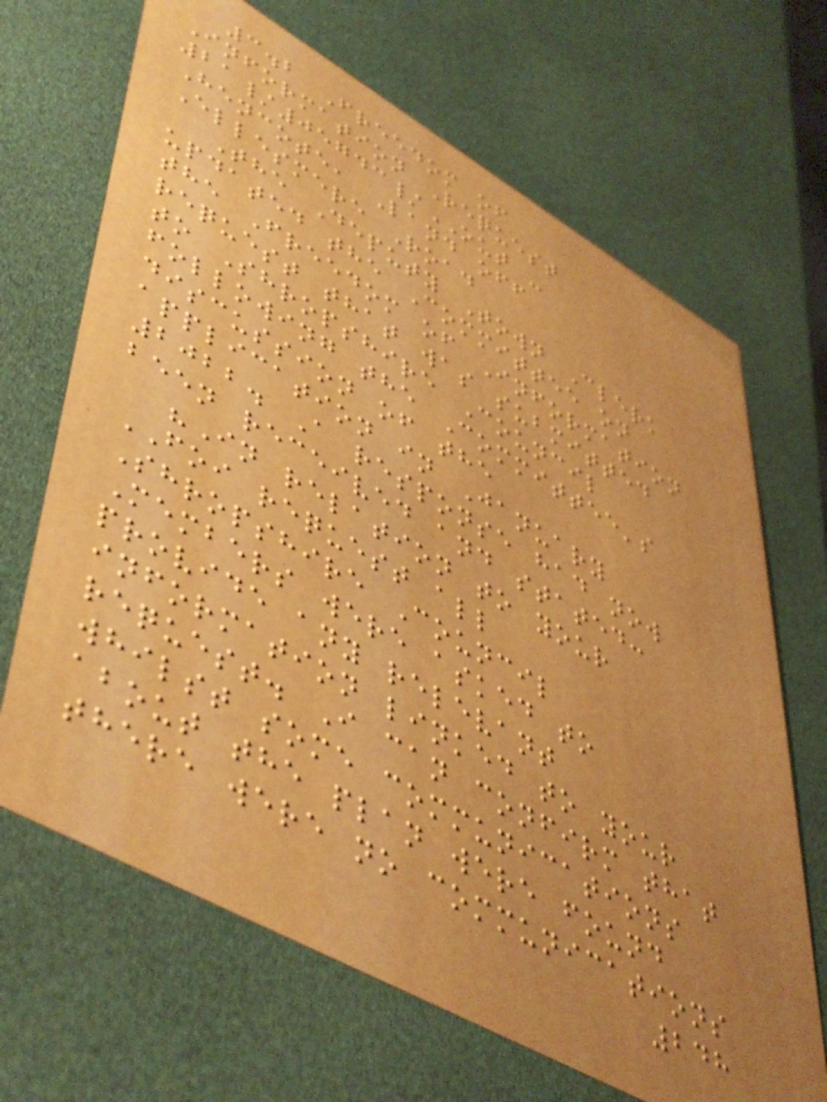3.2 Freedom of
Information Request
21/05743/OUT -
Hencote, Land off
Ellesmere Road
The Deputy Town Clerk
updated the Committee on
the Freedom of Information
request that was submitted
to Shropshire Council
following the Committee's
discussion of the
application in January
2022. A response had now
been received and stated:
"In relation to your
FOI request all
Shropshire Council
Members were asked to
provide any relevant
information linked to your
request. I can confirm that
whilst some communications
about the plan were found
there were no communications
248
